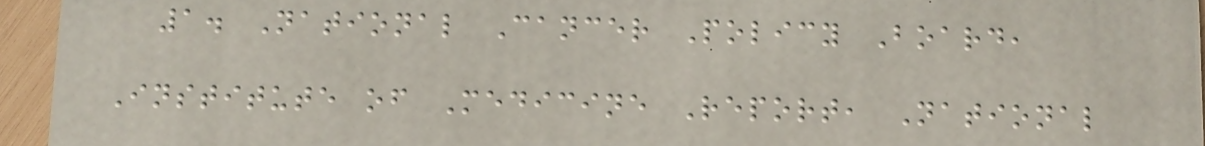1. National Cancer Policy Board,
Institute of Medicine Report, National
